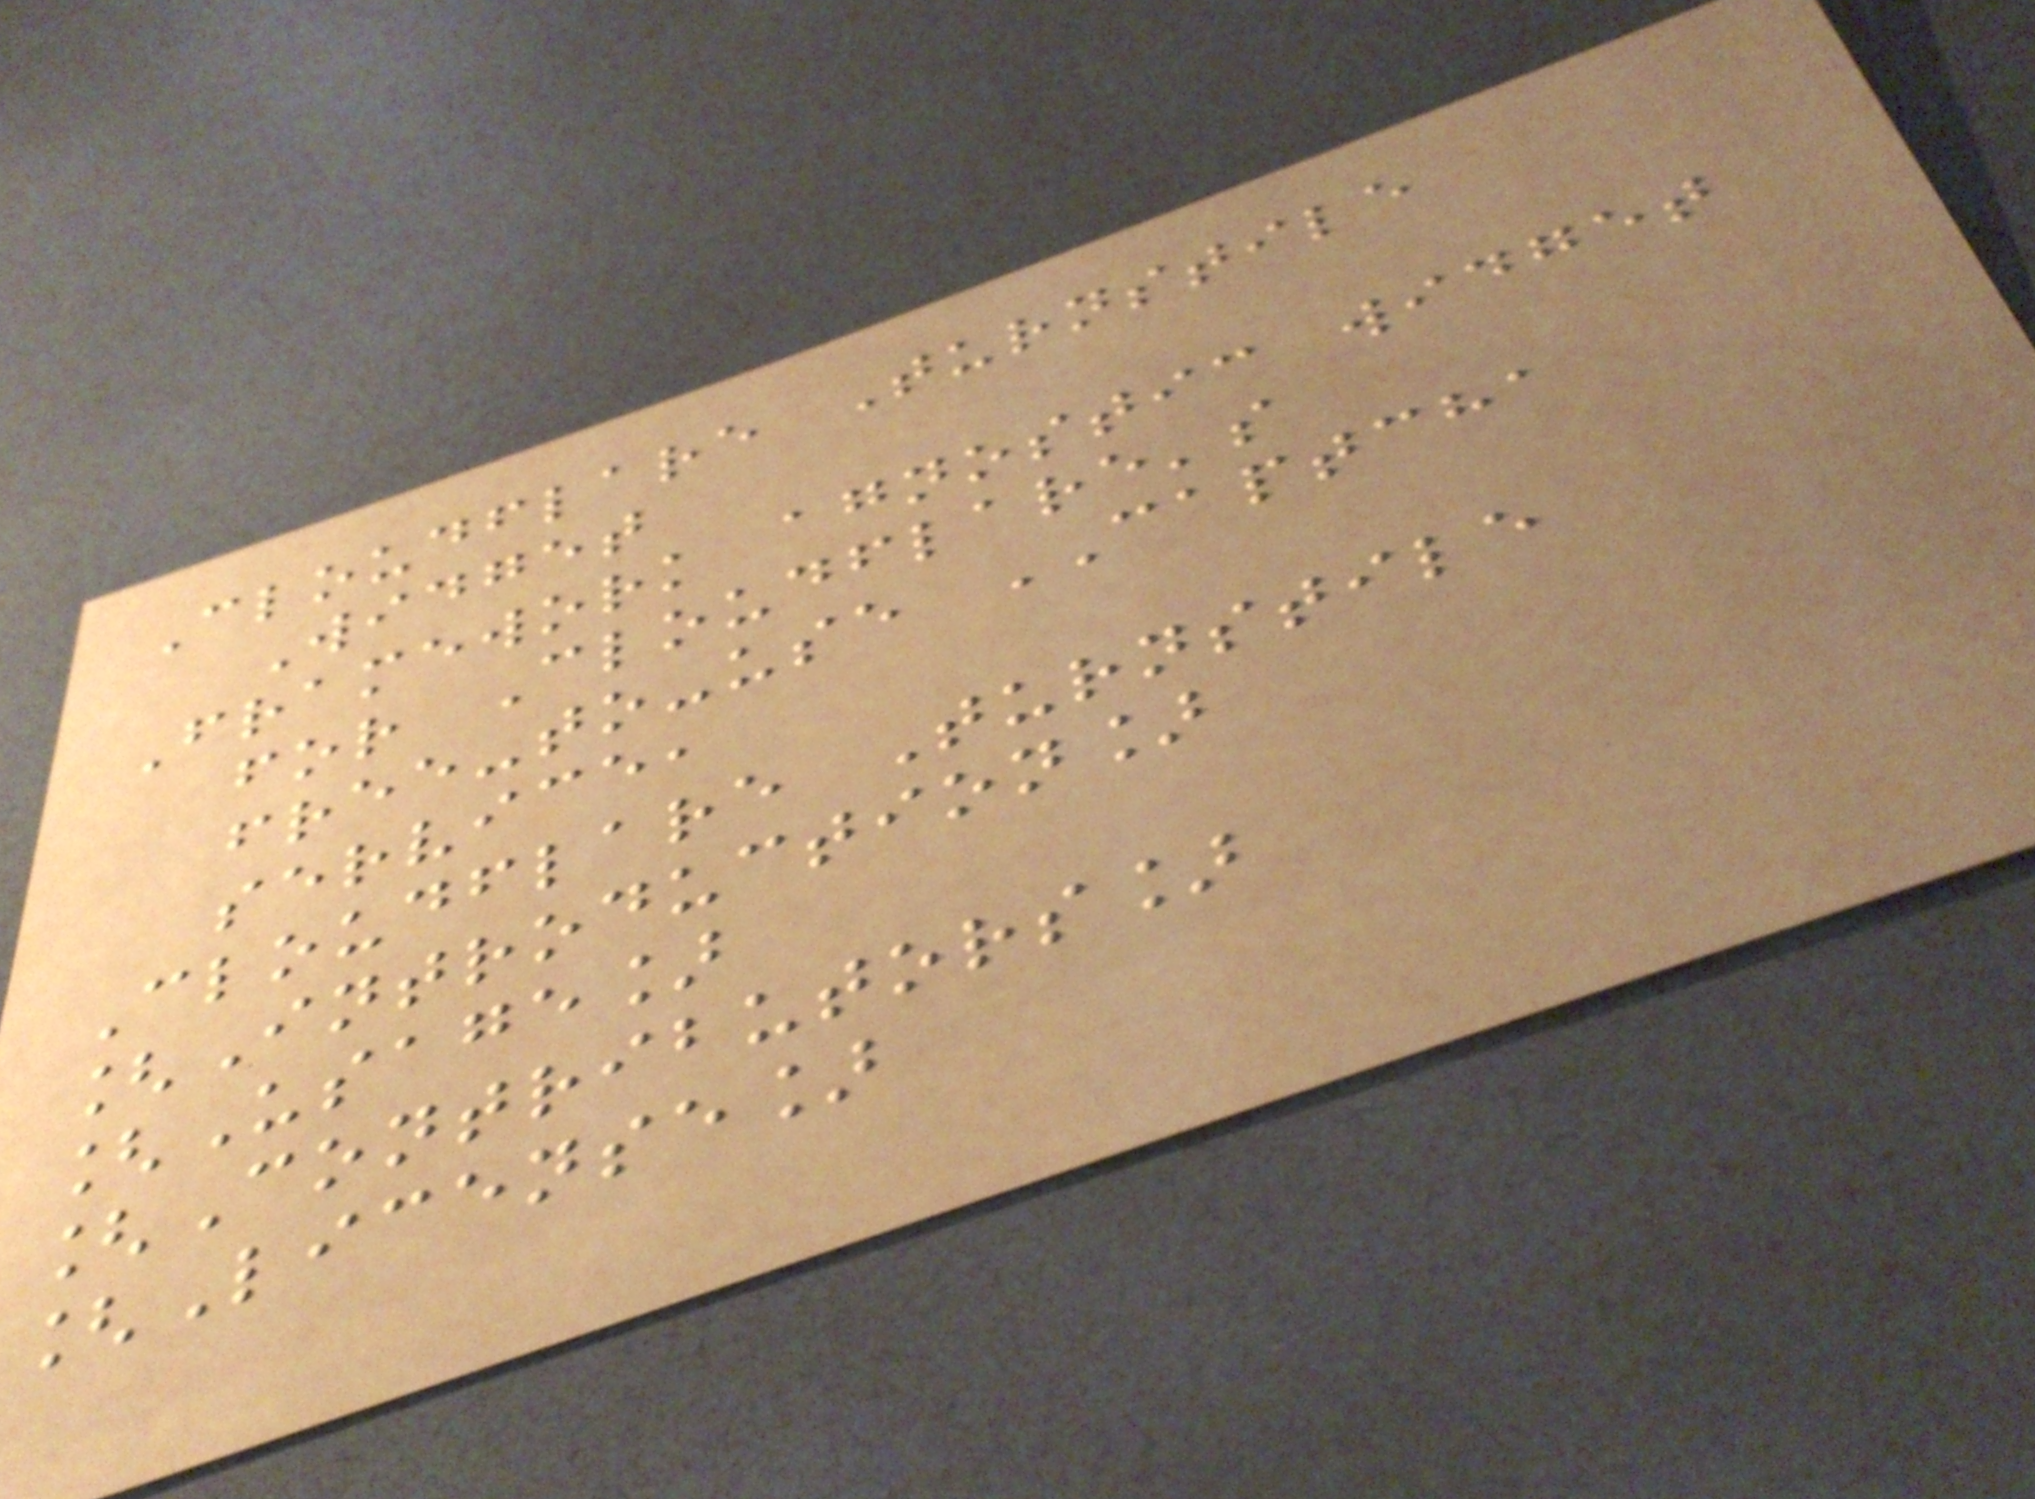Cloudflare Turnstile
Widget
Framework agnostic widget
for Cloudflare's
free-to-use CAPTCHA
service,
Cloudflare Turnstile
[Introduction]
[Usage]
[Contributors]
[License]
